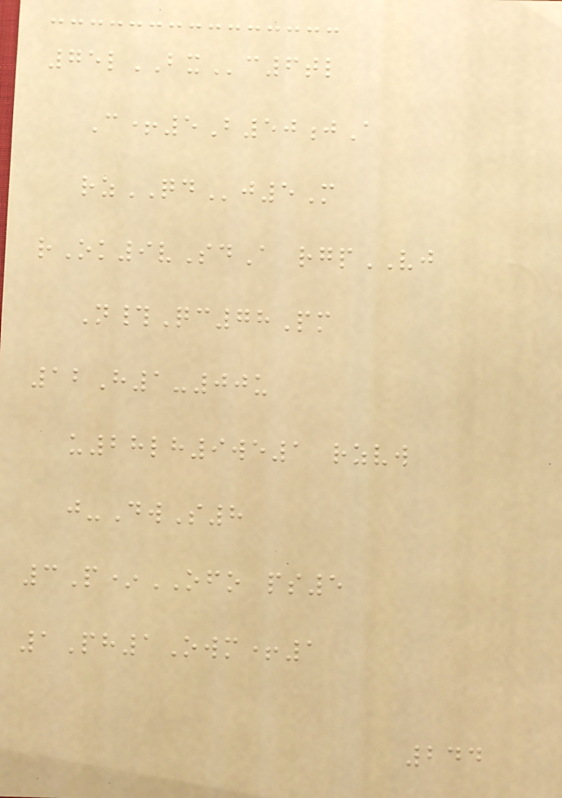75lBXc6tl
C+5B50jA
rzQDj5M
rOk9vSdA rgpVJ
N#Qc78Pm
12H1-00u
u28lh9we1 rzvw
j-DwS8
3P*OFO ps5
1Ph1Owm+1
244
